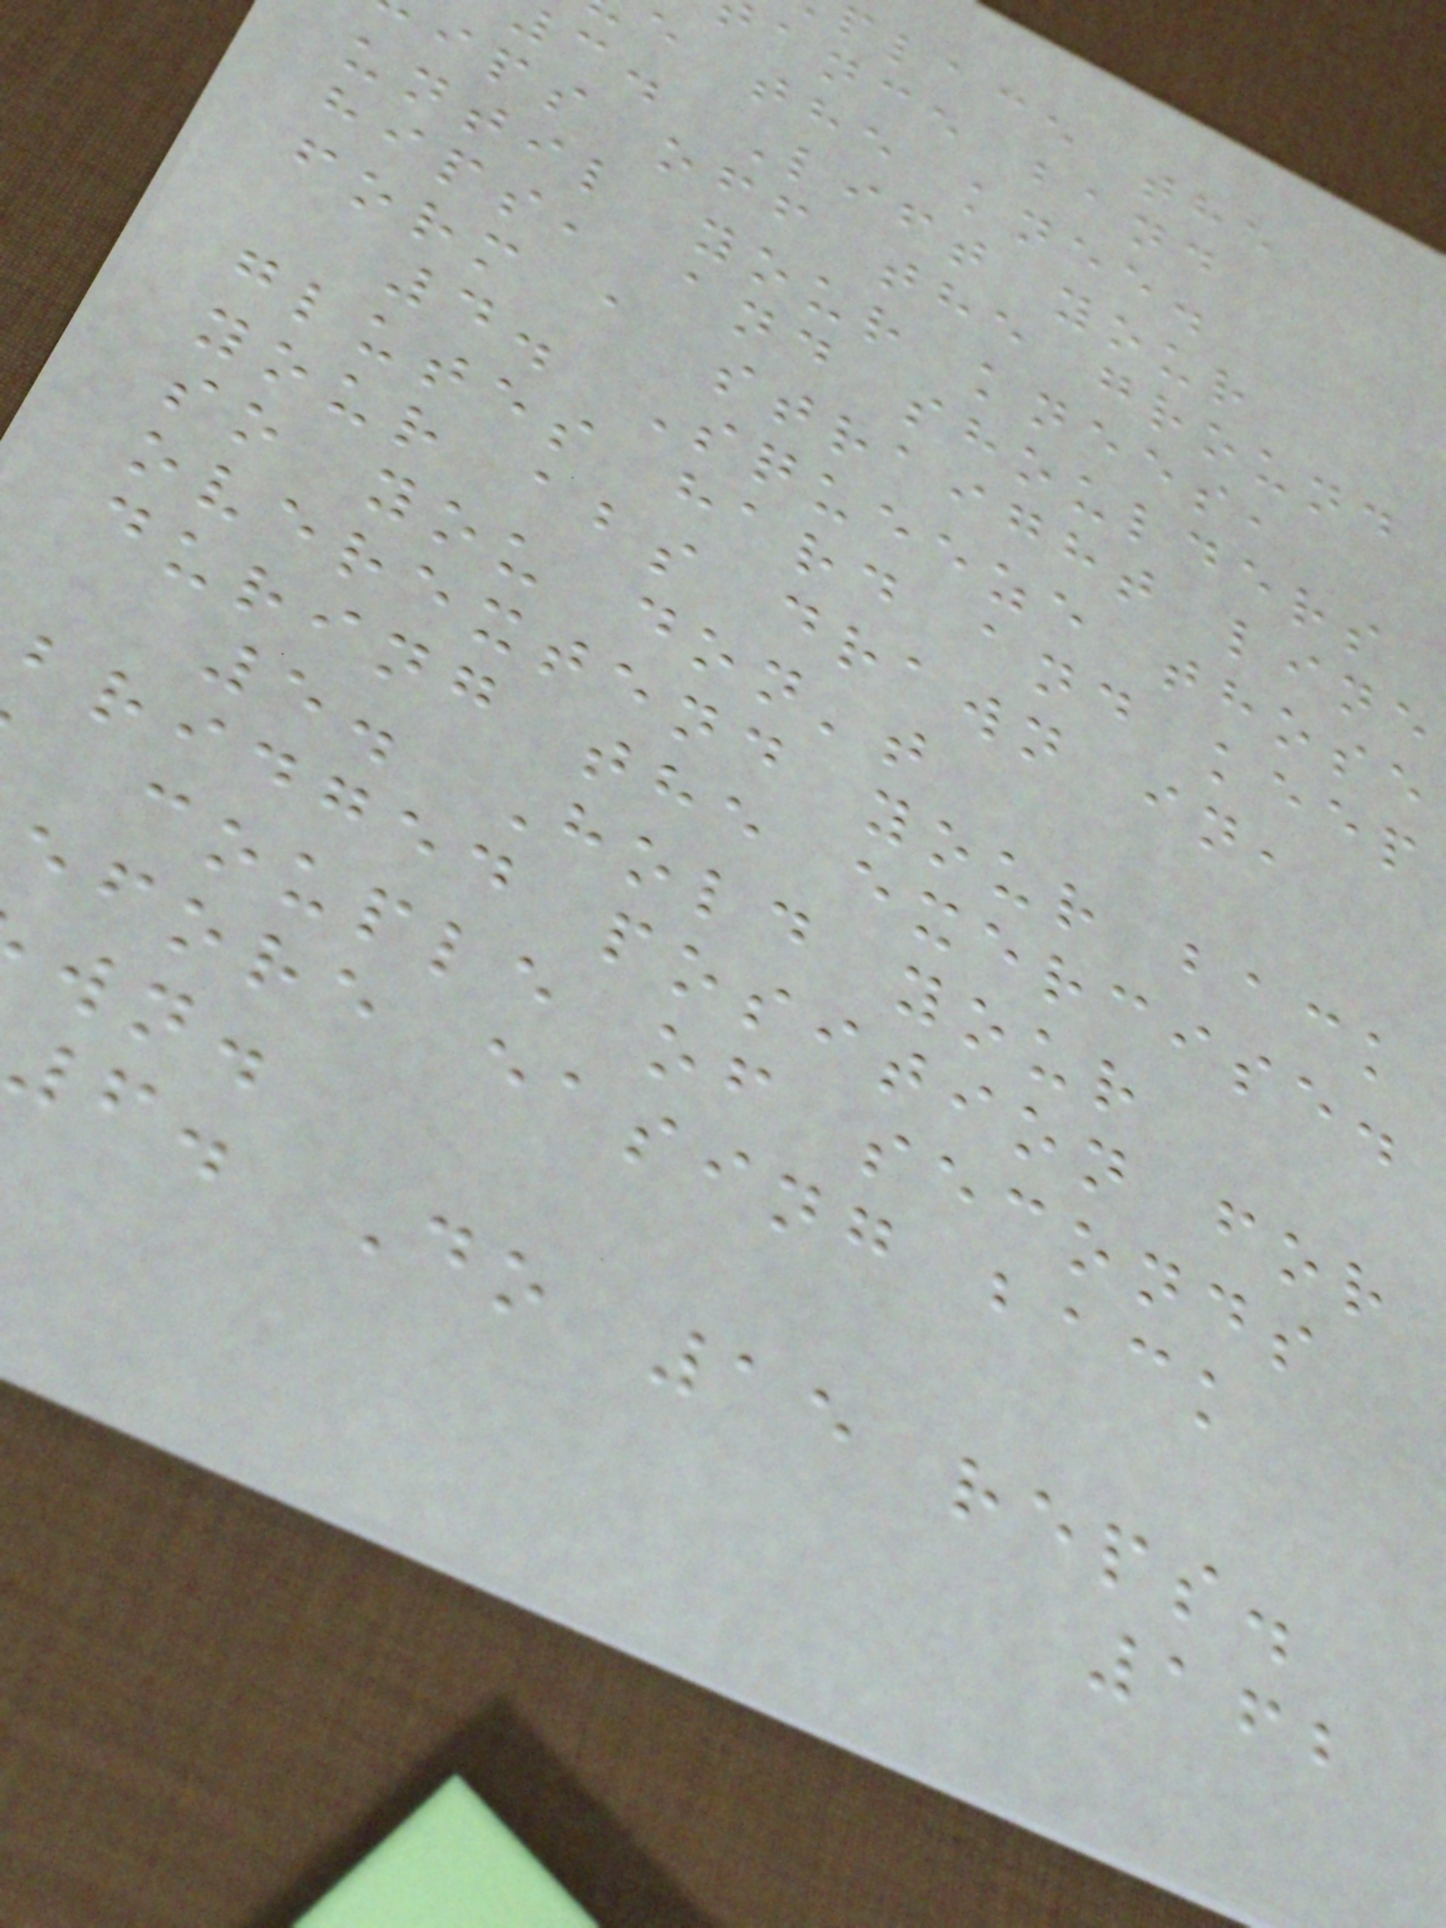place the
ance band
e the knee.
c. Lift your
ips off the ground
until your knees,
hips, and shoulders
form a straight line
4. Squeeze those
glutes hard and keep
your abs drawn in,
so you don't
overextend your back
during the exercise.
5. Hold your
bridged position for
couple of seconds
efore easing back
6. Do 15 reps.
162
